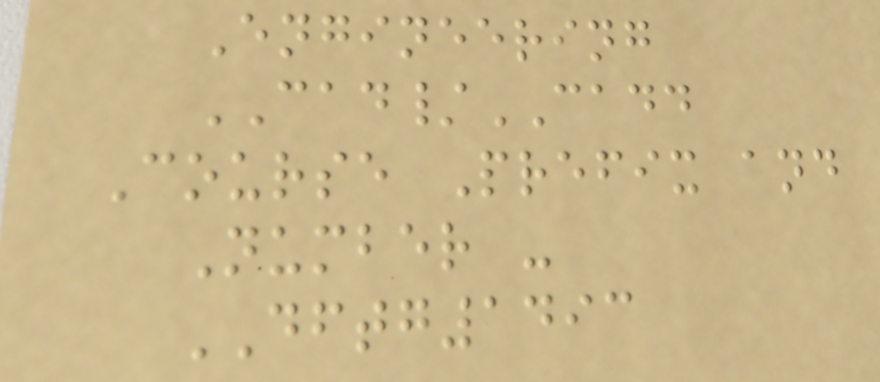Engineering
CAD/CADD
Course Prefix and
Number -
DFTG1493
